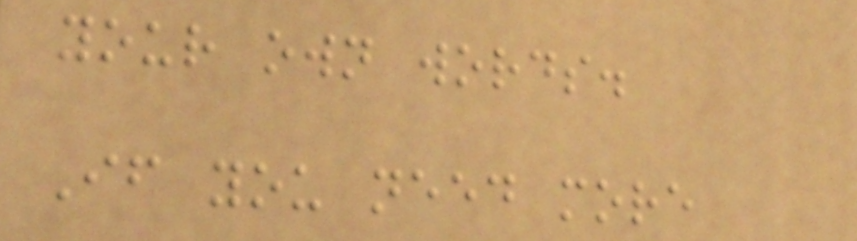your own words.
If you need more
